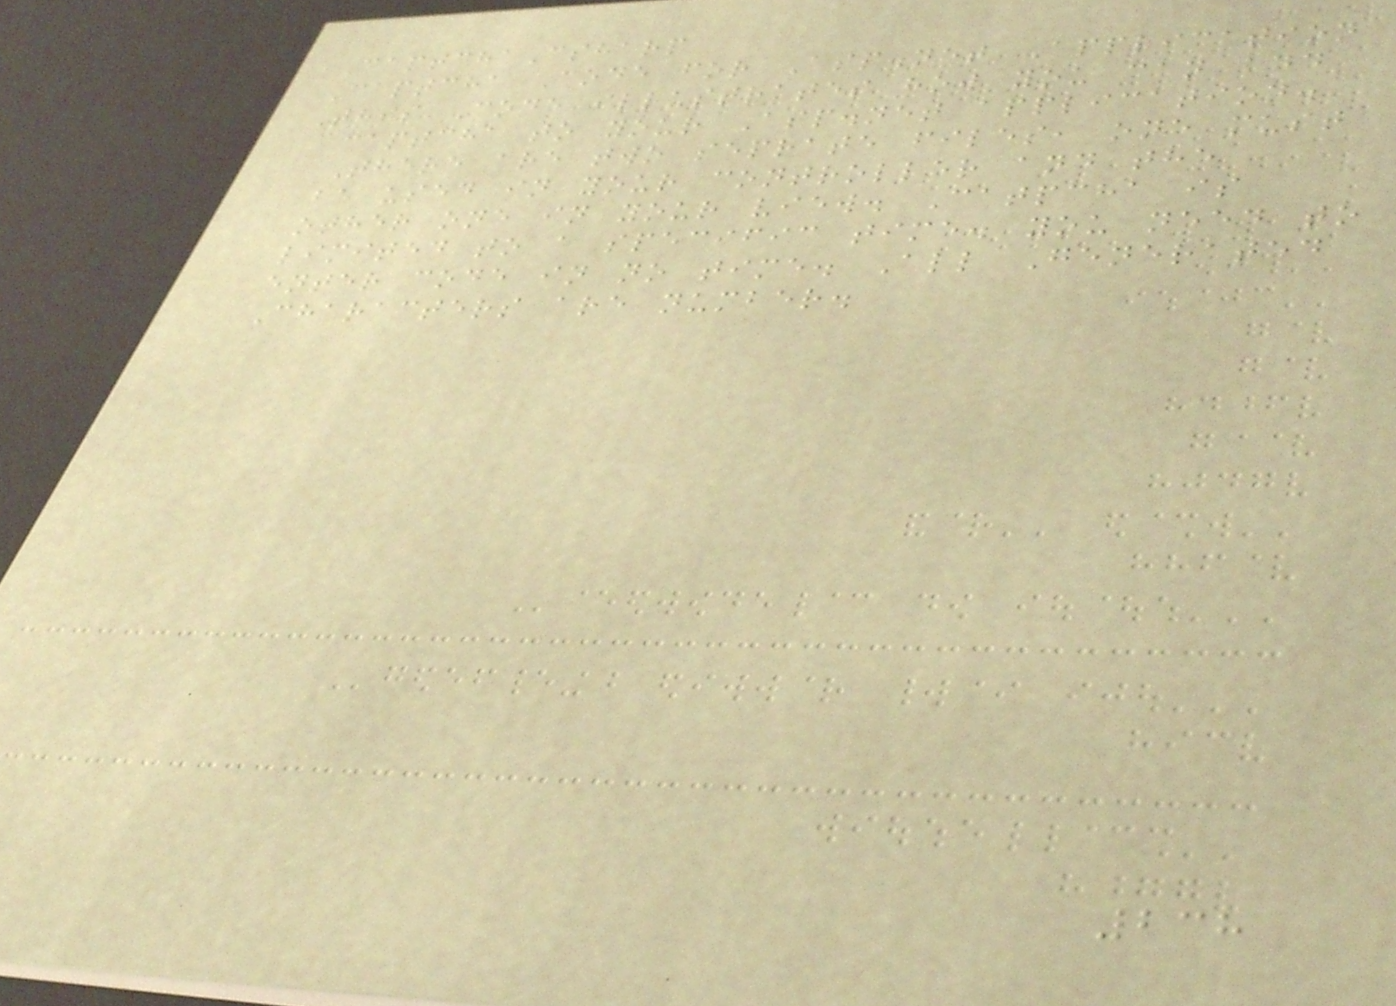CaptchaCsharp
Captcha Code for Asp.net Application
This Code illustrates how you can add
captcha to your Asp.net application.
There are two seprate files, one must
be used in your controller and the
other one in your view. Catpcha is
limited to a specific time. you need to
enter code in no time. All Generated
Characters are number.
238
